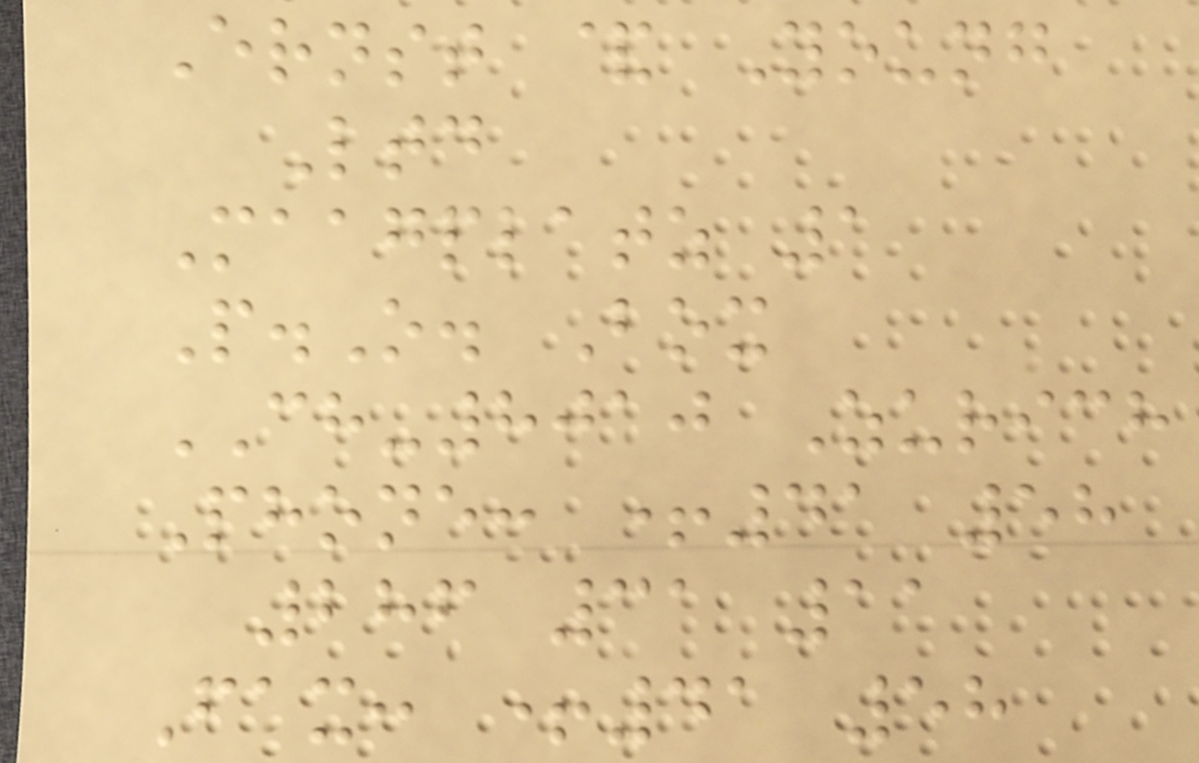Ernst & Young
Ltd
Maagplatz 1
P.O. Box
CH-8010 Zurich
Phone: +41 58
286 31 11
Fax: +41 58
